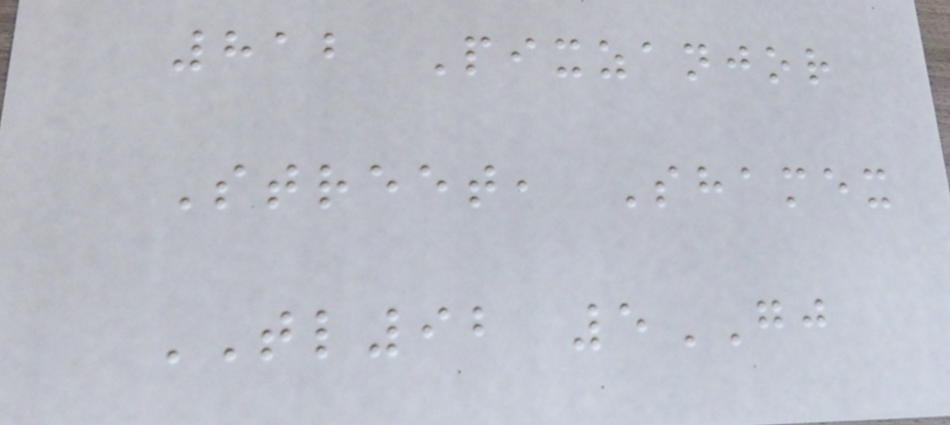812 Pixzanjor
Street, Shamex
TL92 5GJ
